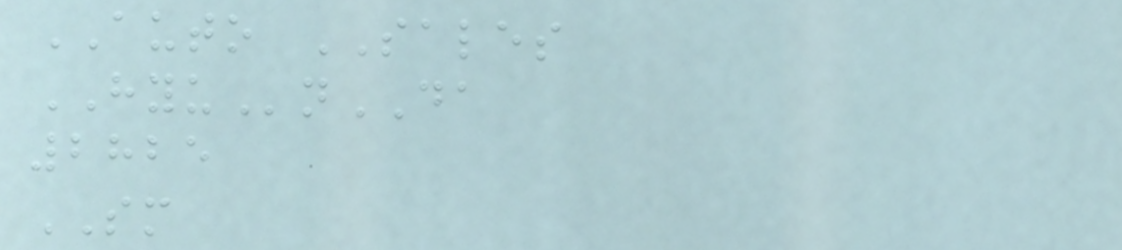AUTO SALES
HYUnDA
2825
SM
